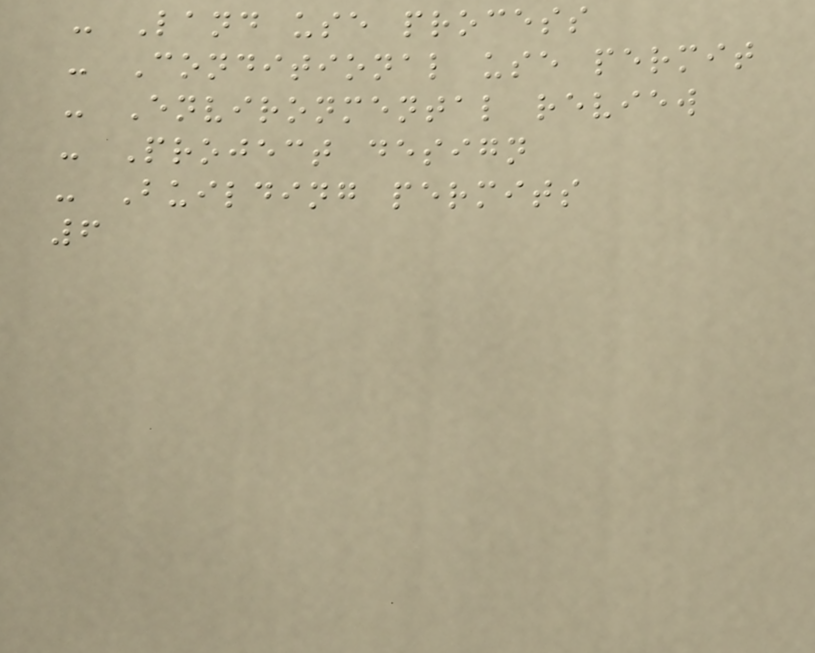- Land use process
- Conditional use permit
- Environmental review
- Project design
- Building permits
6
